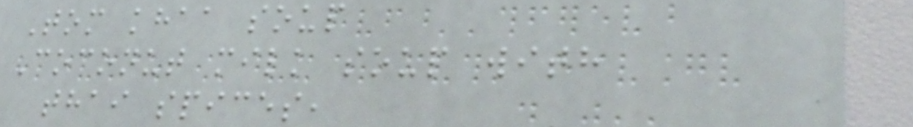Tom khaa soup
Coconut milk soup with
thai spices,
